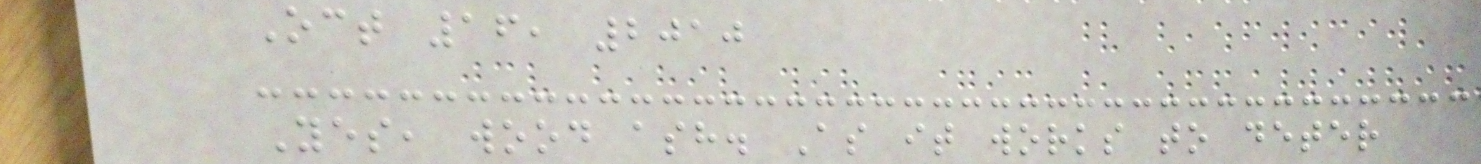Oct 16, 2010
Yes, wood ash. As it works to deter
